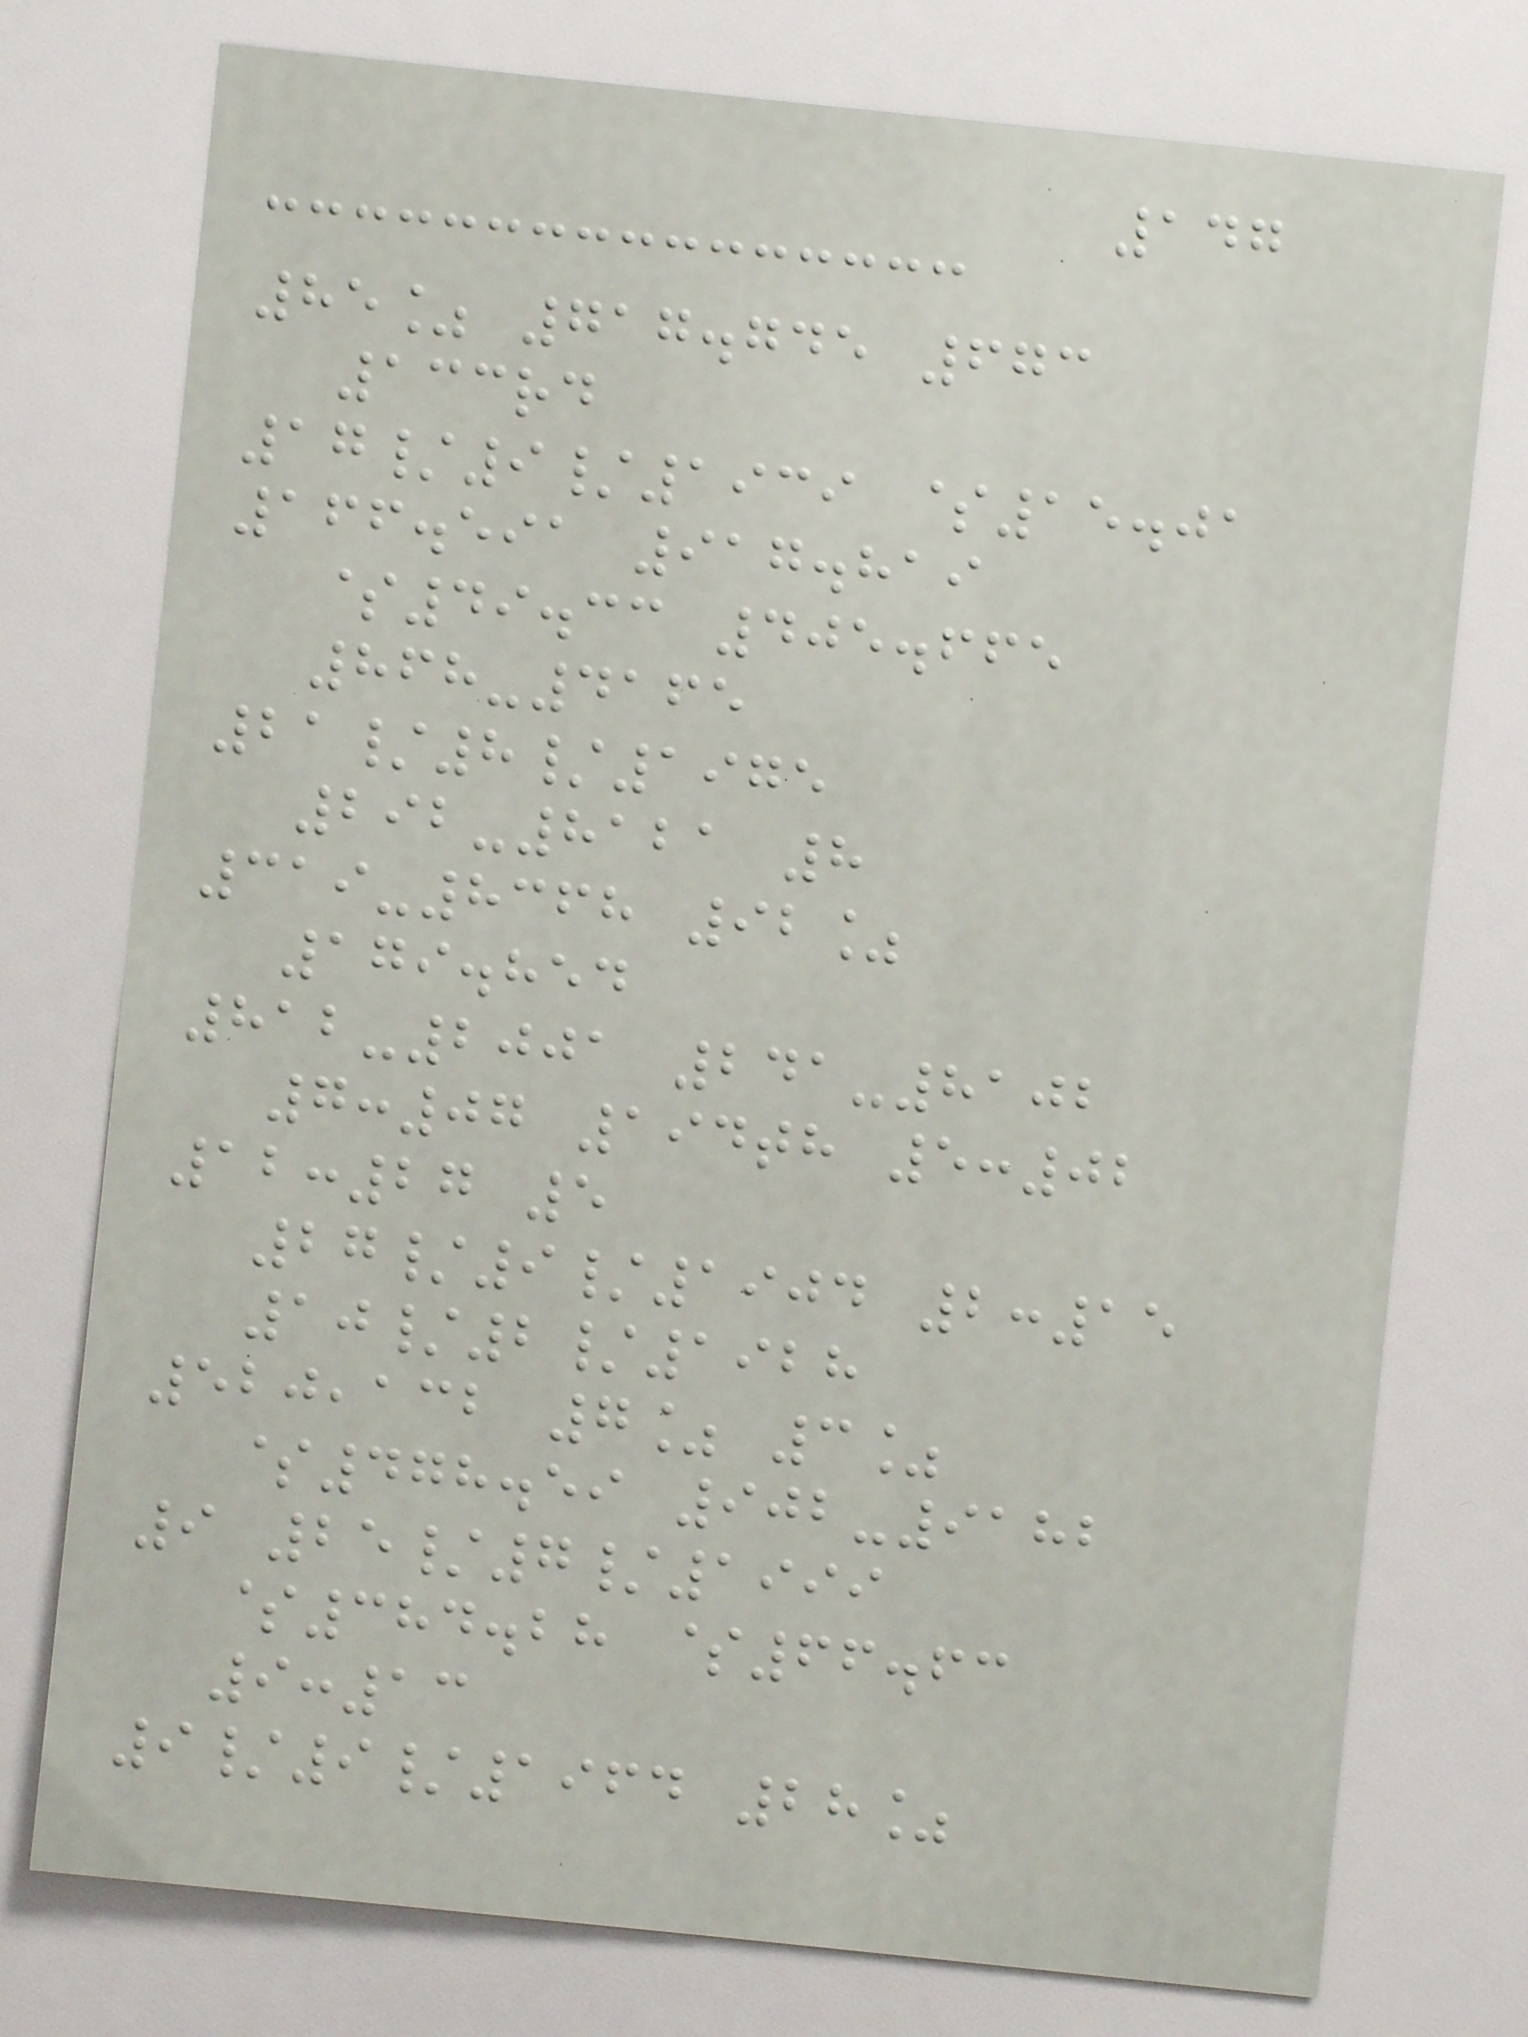147
85% 717.745 673
133rd
17/9/1939 $15.01
166.591 917.819
$49.33 405.665
868-4165
21/8/1975
292-8121 8
319-8368 92%
179.854
812-2001 241-8102
7:07 194th 5:02
12:27 5
27/9/1904 2:15
10/2/1928
520,132 7% 3%
$478.59 902-9182
9 25/7/1999
$384.28 $66.63
9:13
9/9/1964 28%
